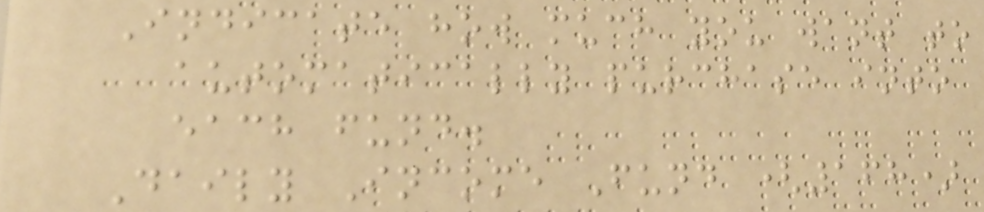Indicate how much you want to
automatically purchase into
each fund.
Daily Income Fund (168)
